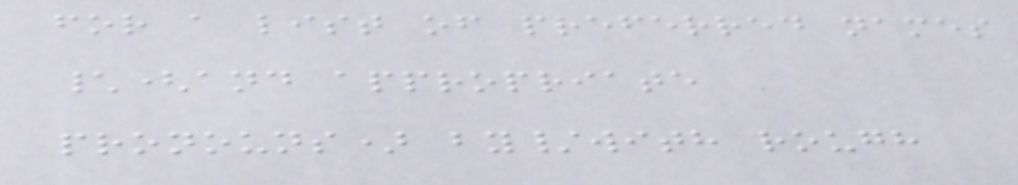for a list of preferred names
\(and appropriate
pronouns) by/with rough
